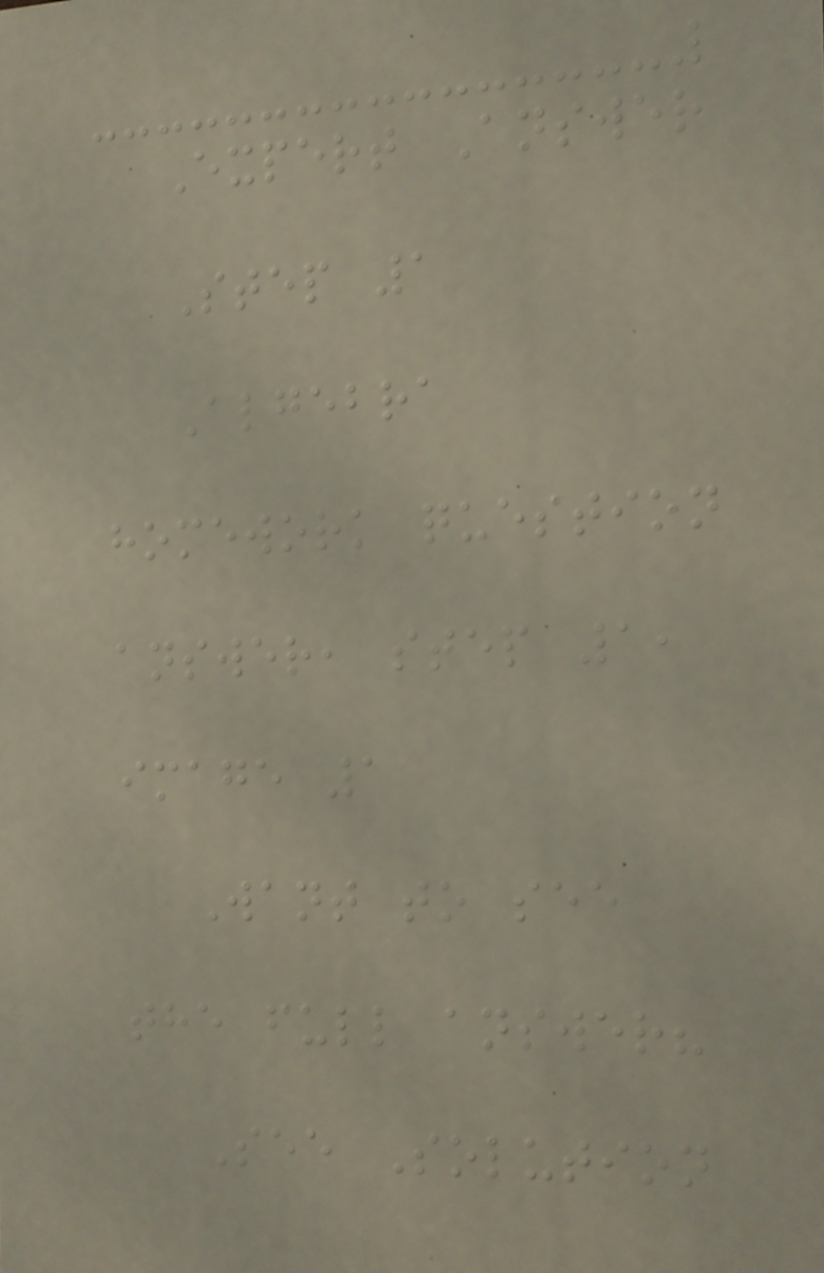Expert Answer
Step 1
Algebra
homework question
answer, step 1,
image 1
Want to see
the full answer?
See Solution
